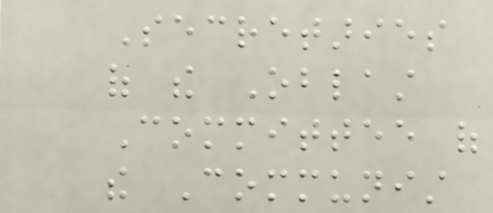Secretaries
of the Oblast
Committee of
the Communist
